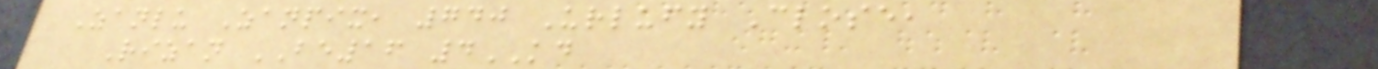Zanlu Zanpix, 740 Urlufy Close,
Rizan BE16 4KD
